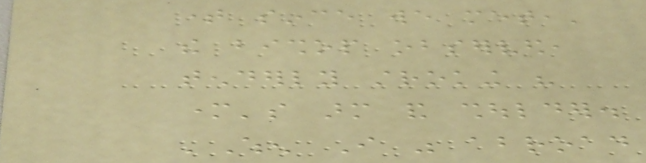time since we met,'
the bishop observed,
tenderly stroking his
mother's arm and shoulder.
'When I was abroad
